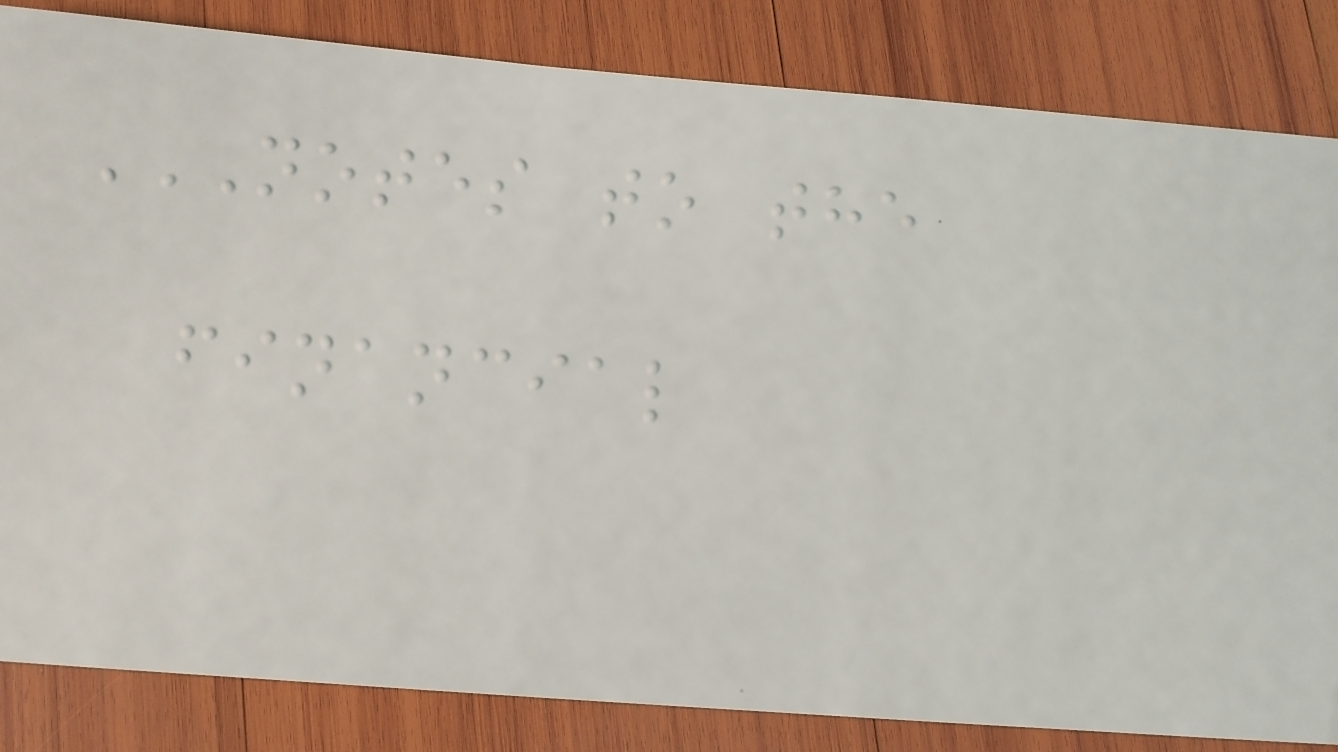NOTES TO THE
FINANCIAL
